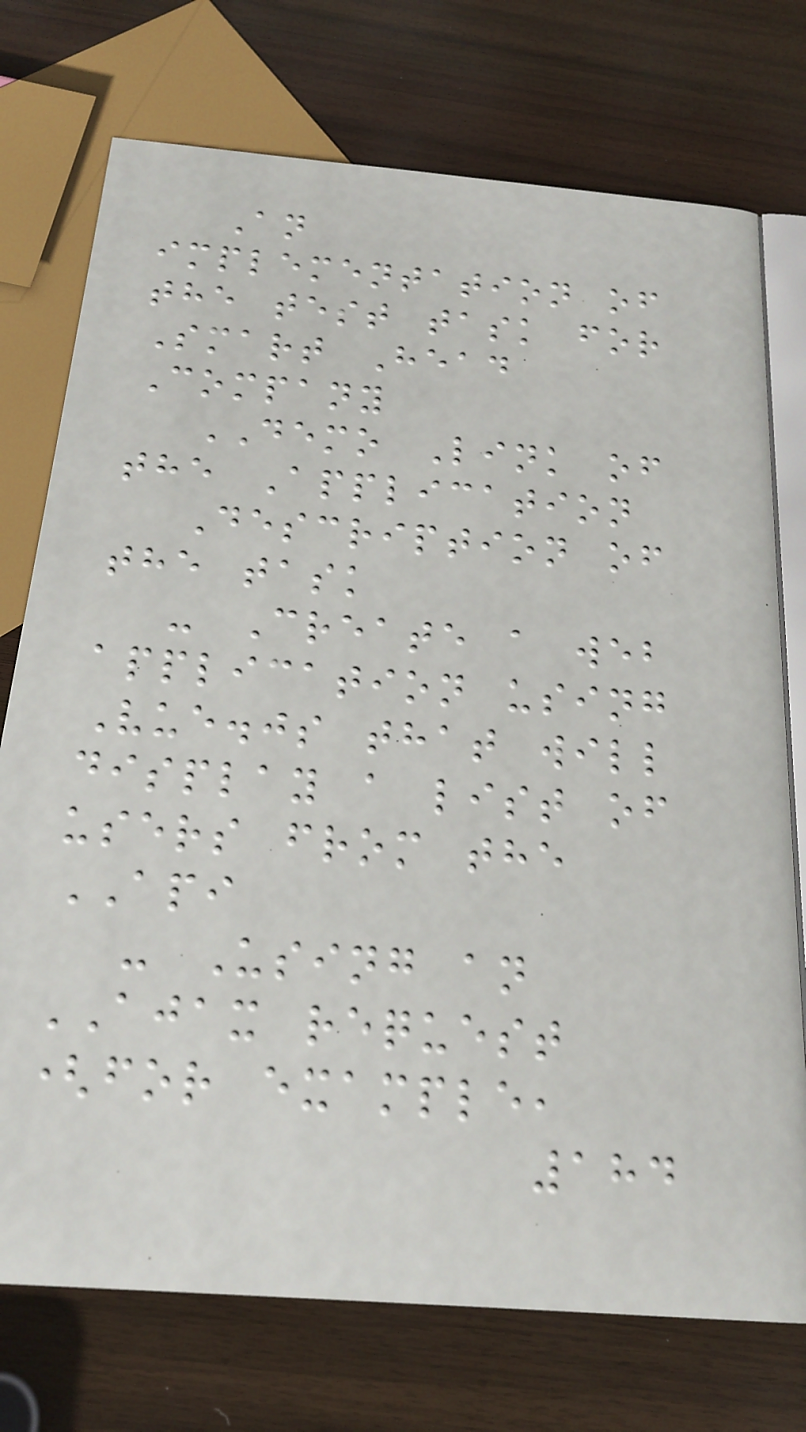An
implementation of
the test task for
Smart Head
Company
DEMO Link of
the Application
Description of
the task
- Create a web
application using
Vue.js that will
display a list of
users from the
API
- Using an
AJAX request
(for example,
184
